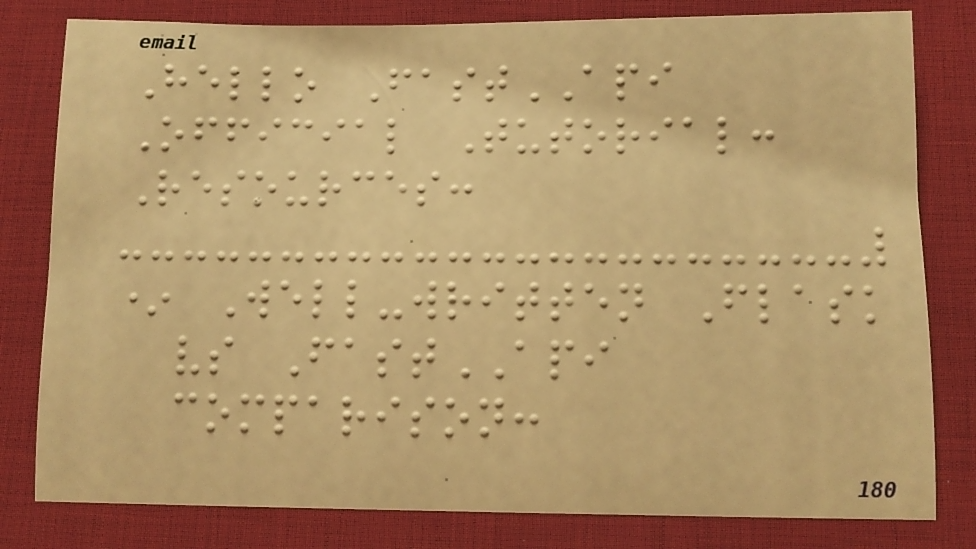Hello FastAPI
Official Tutorial:
Resources:
* Well-written Flask
vs FastAPI
comparison:
